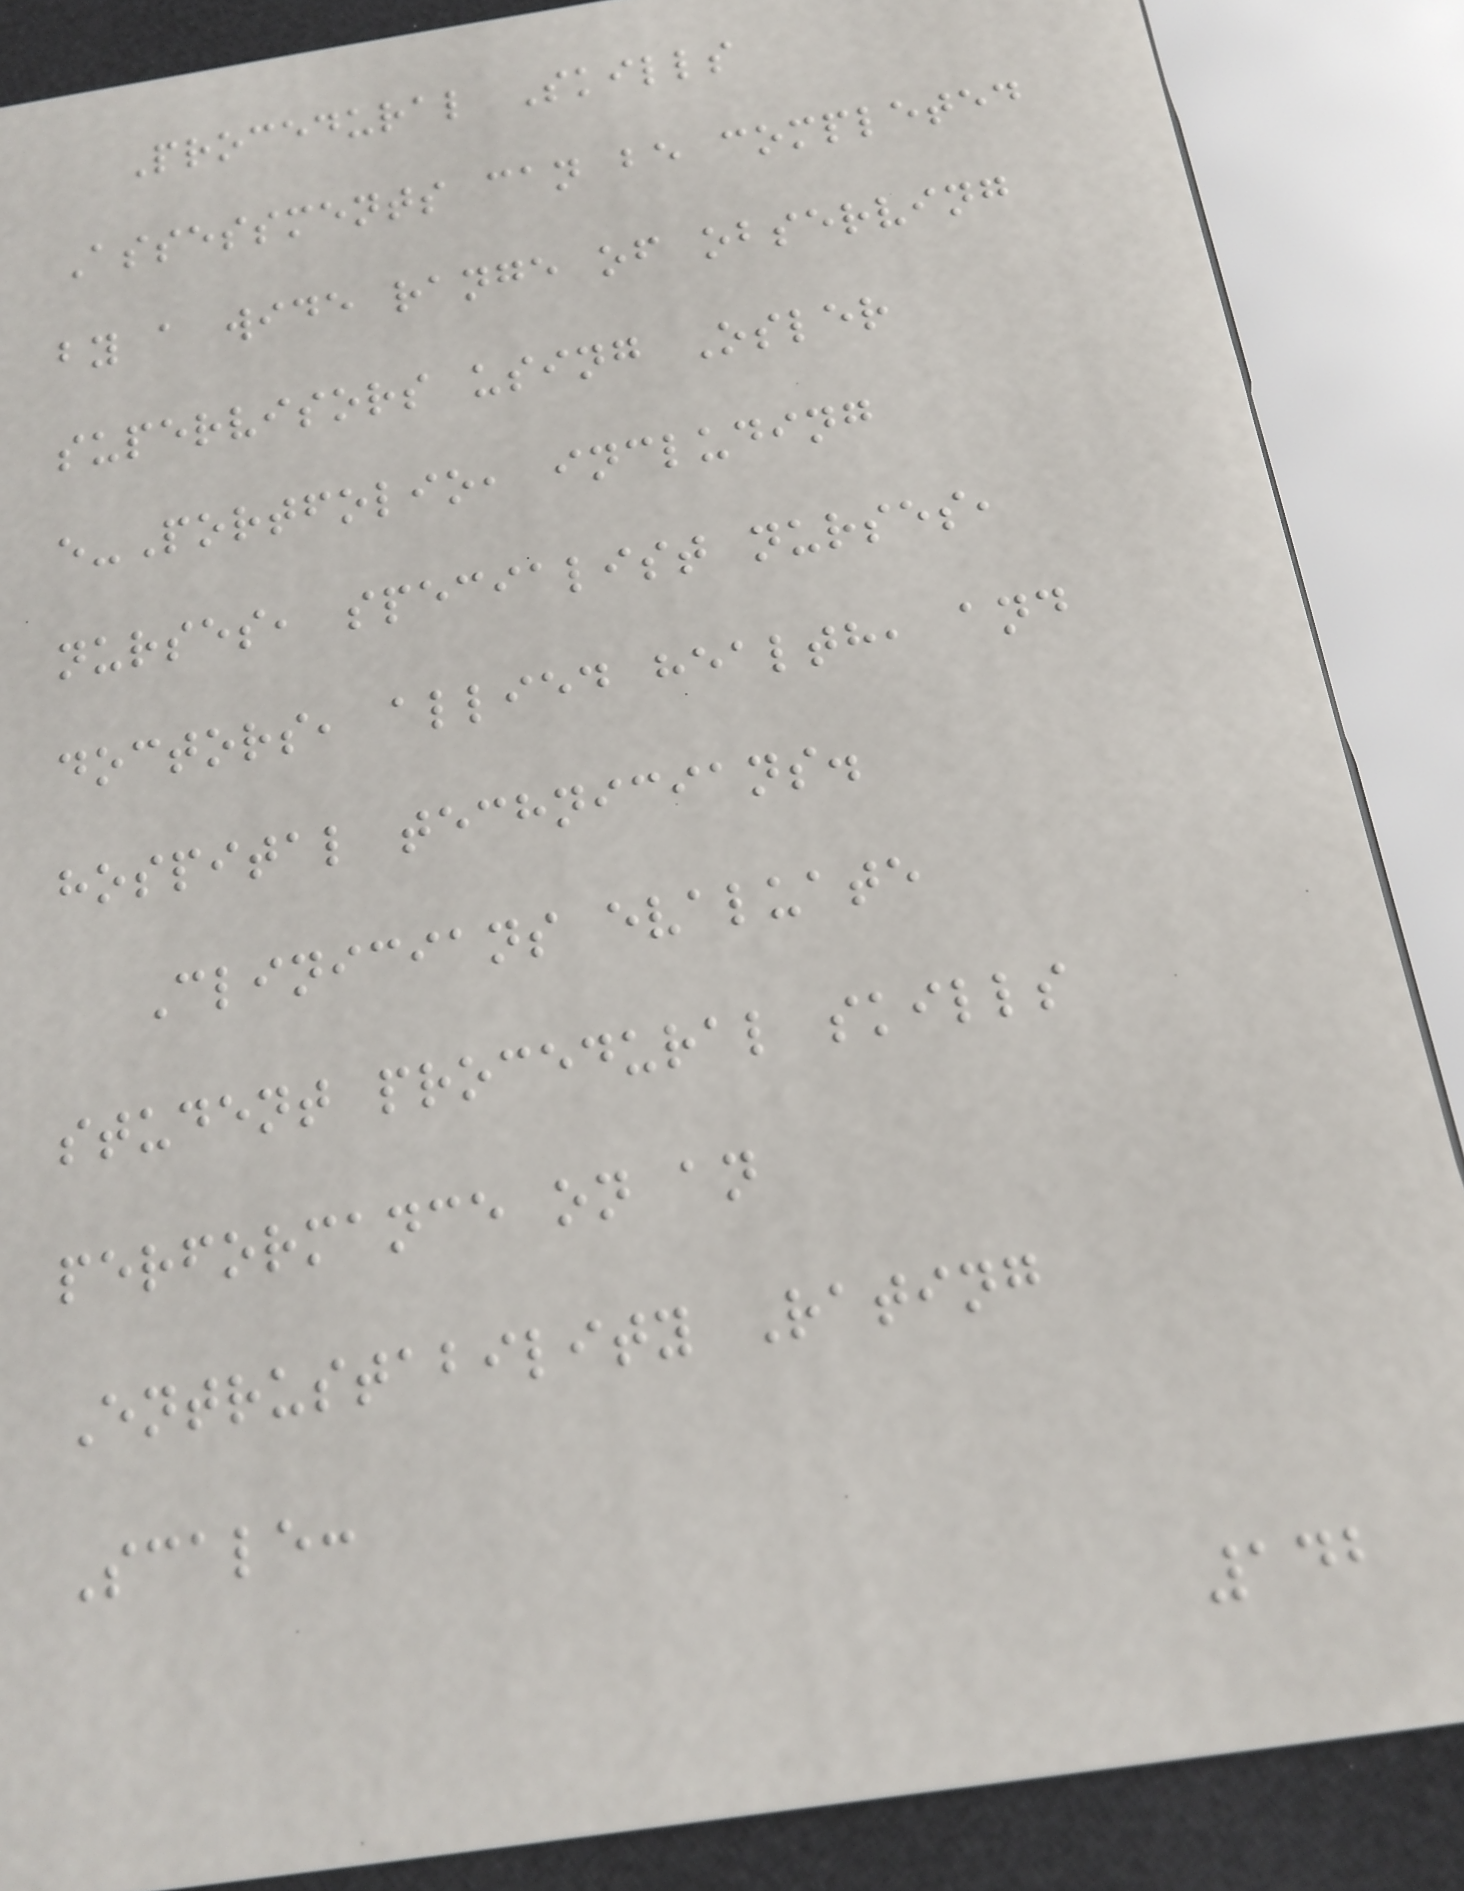Procedural Skills
Assessments can be completed
by a wide range of observing
supervisors using Osler
e-Portfolio, including
nurses, specialist nurses,
doctors, allied health, and
hospital technicians.
Clinicians evaluate
student procedural skills
performance on an
Entrustability Rating
Scale:
142
